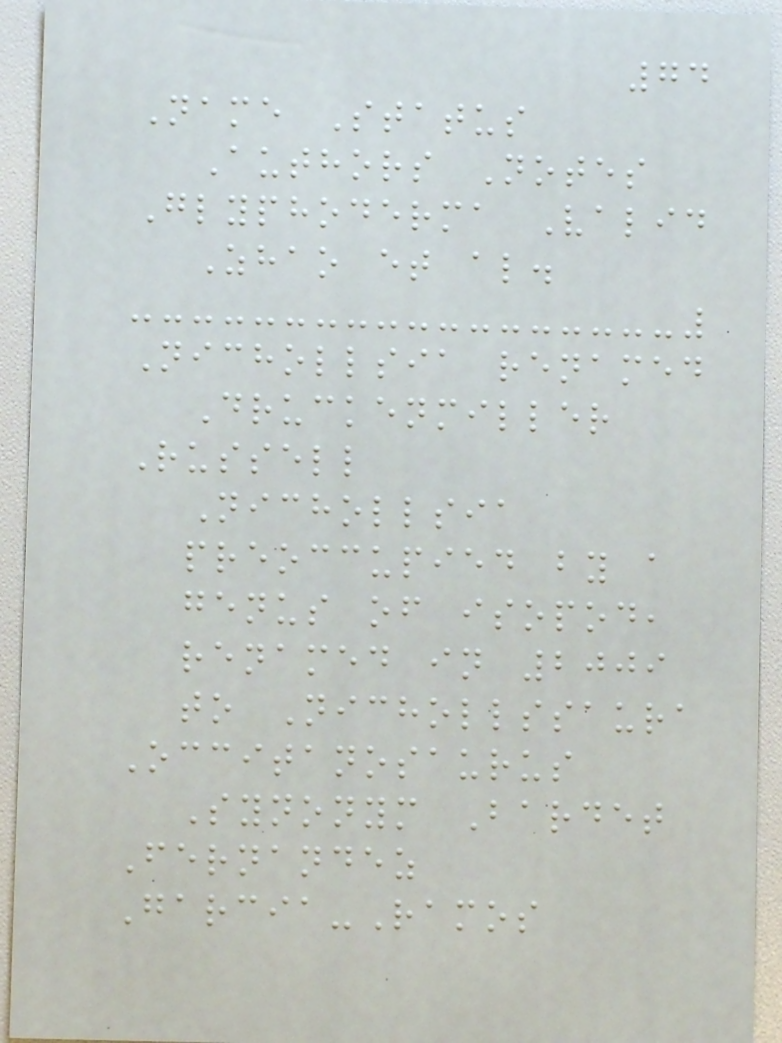74
Name Status
Authors Notes
Glyphoderma Valid
Zhao et al.
Nichollsia renamed
Druckenmiller
Russell
Nichollsia
preoccupied by a
genus of isopod,
renamed in 2009
to Nichollssaura
Occitanosaurus
Synonym Bardet
Fernandez
Garcia-Ramos
